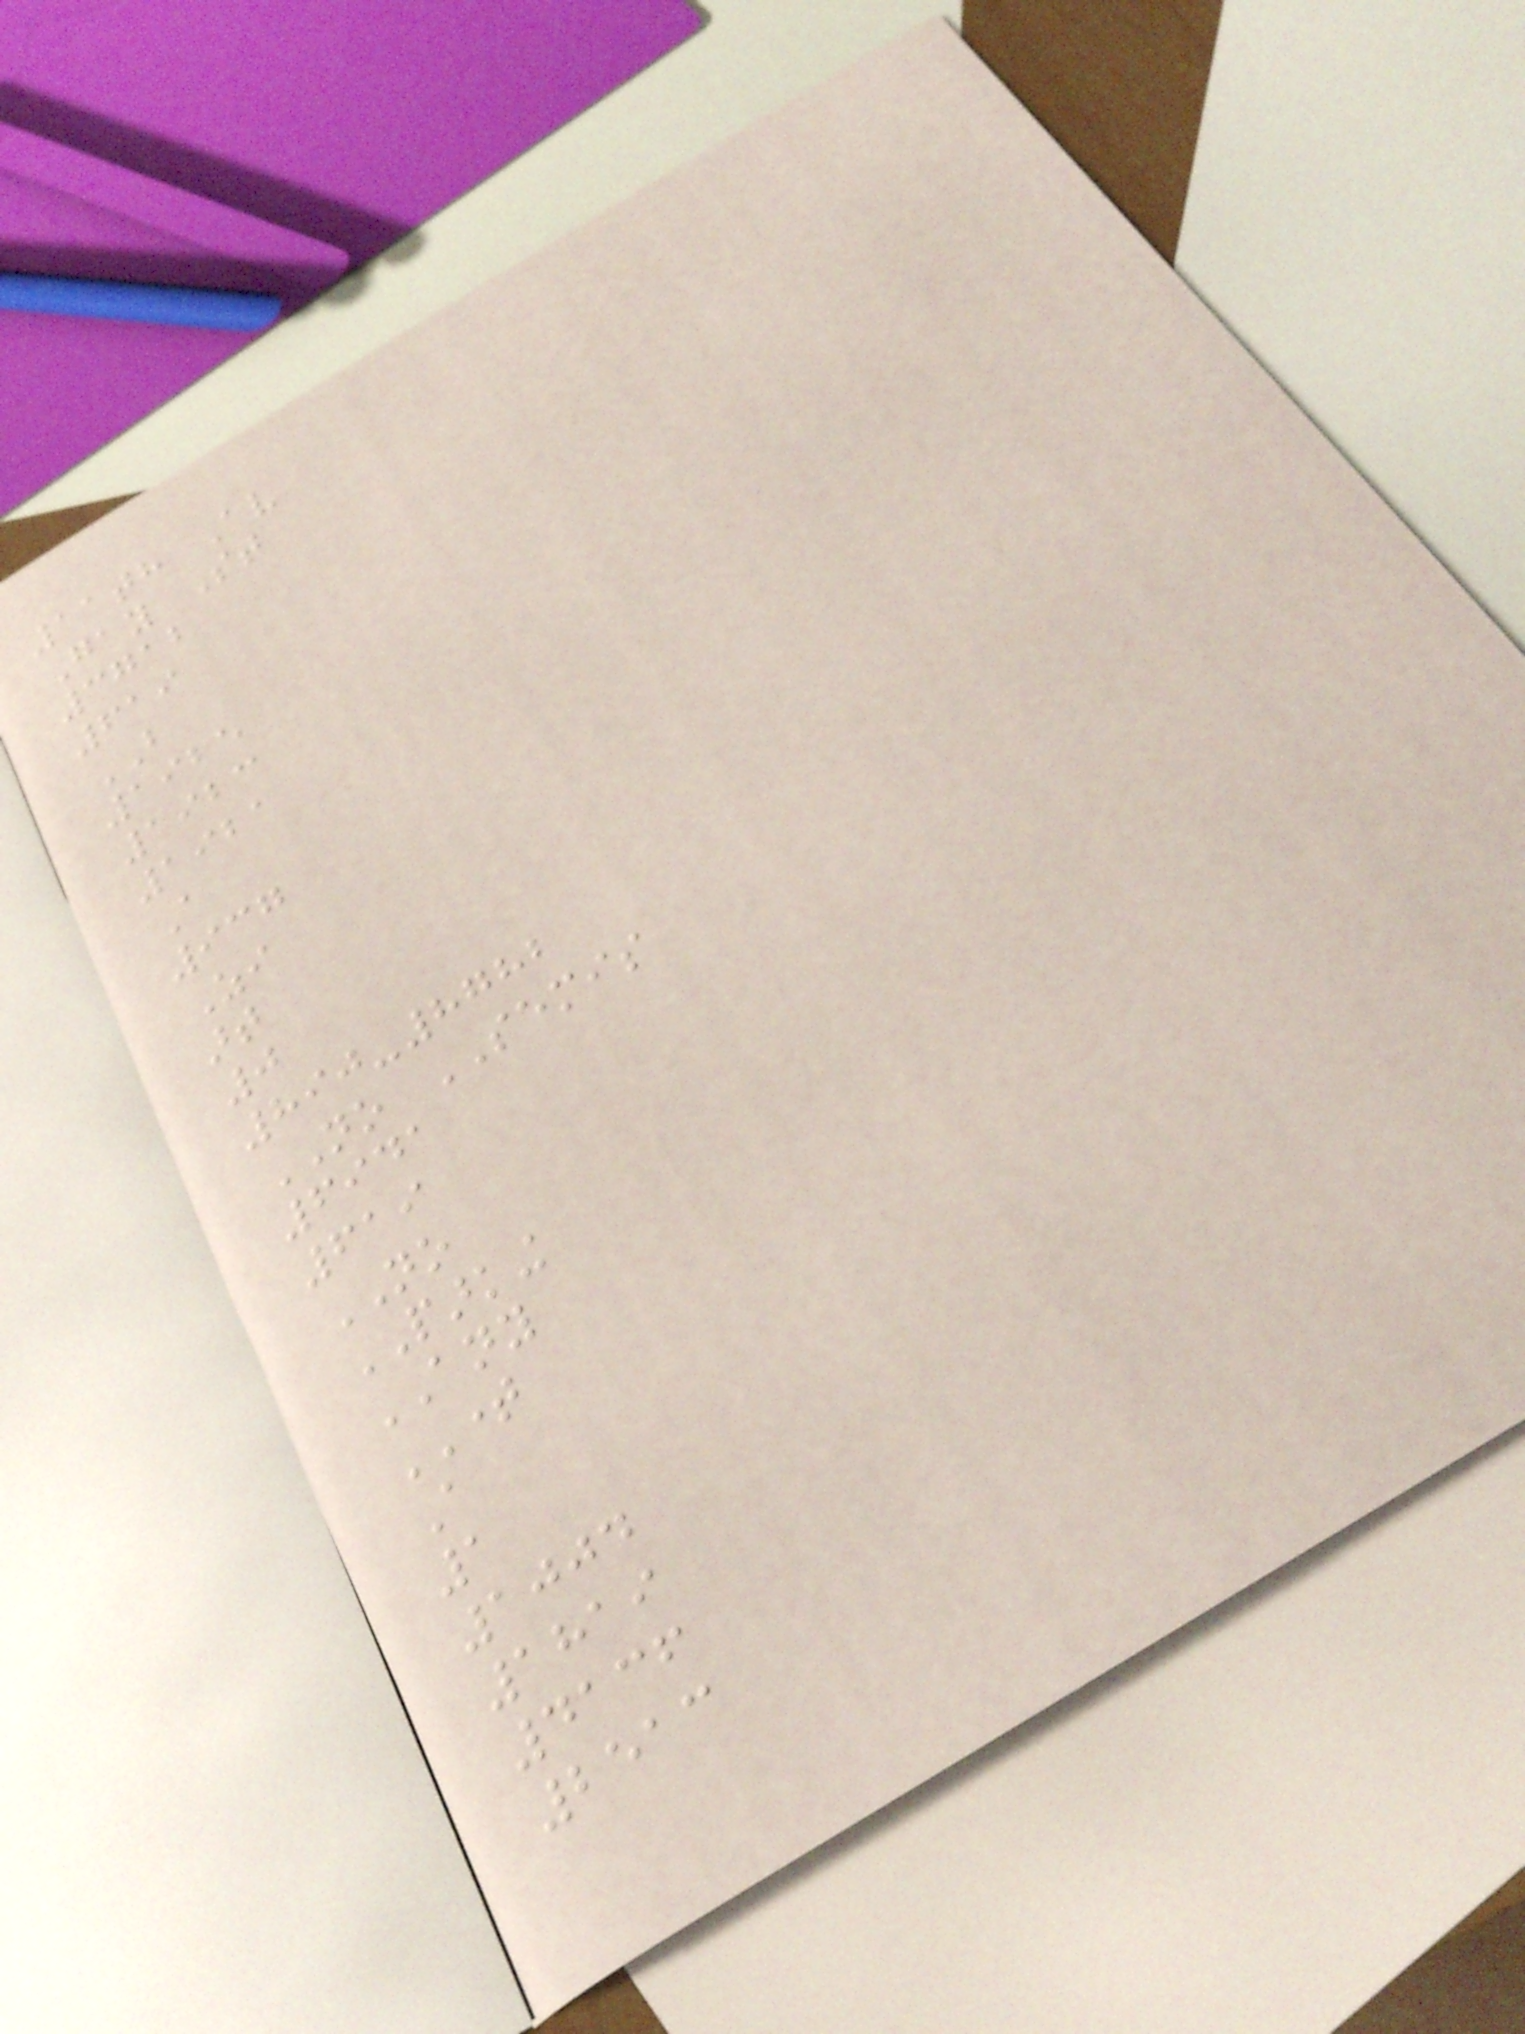11th Av
Gay St
3712
619
BUT
1925
1923
1921
A
937
Zi
art
0
890-8782
NO SEMIS
6941
619
NO
PARKING
ANY
TIME
A
1
1004
1819
4136
2513
